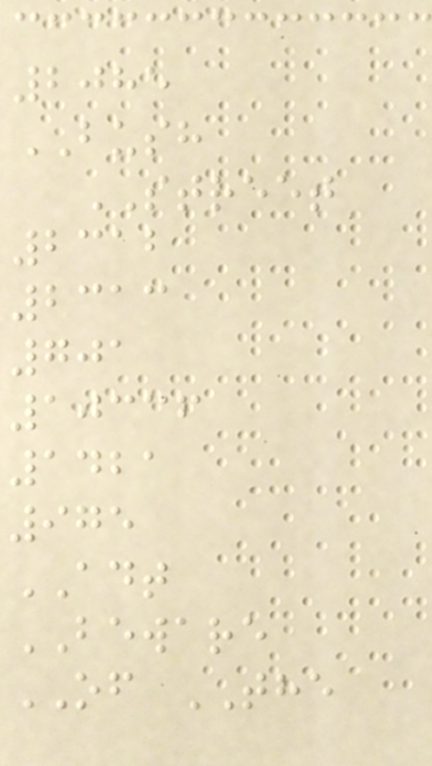2085
BUSH
STREET
2312
2313
701
10336
1421
975
ADT
BEWARE
OF THE
